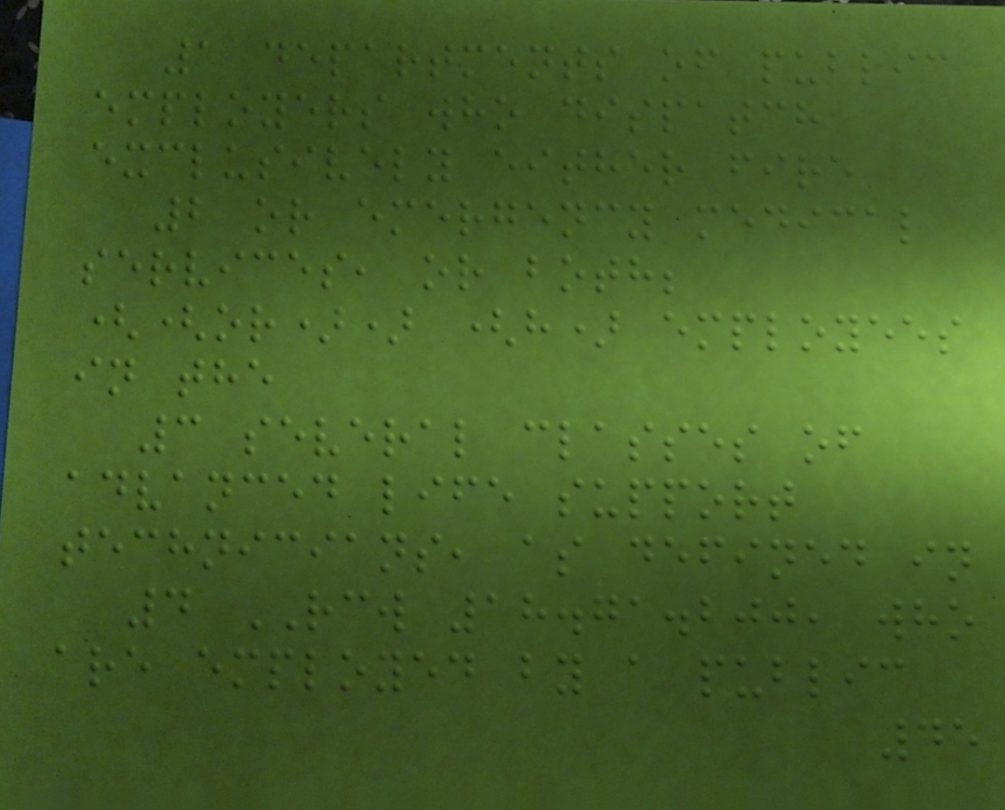1 departments of public
employers who dispatch
exclusively either fire
2 or emergency medical
services, or both;
((or)) (h) employees
in the
3 several classes of
advanced life support
technicians, as defined in
4 RCW 18.71.200, who
are employed by a public
45
